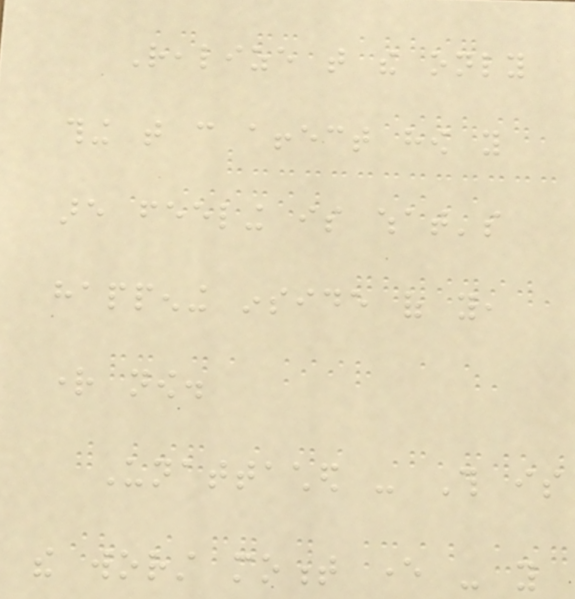Realize that the only
thing that can affect how you
are feeling is what's
happening inside of you,
right now.
Unattached - This is
the worst moment ever - you
